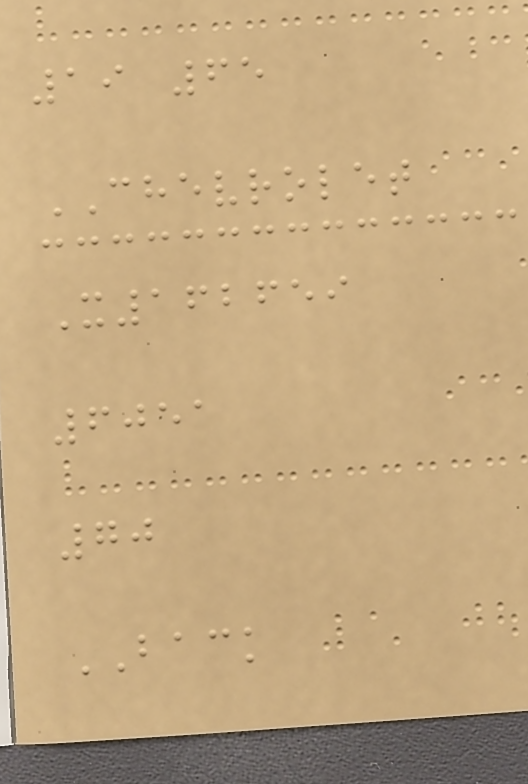19 65
CHEVROLET
X162659
6051
70
BACK
